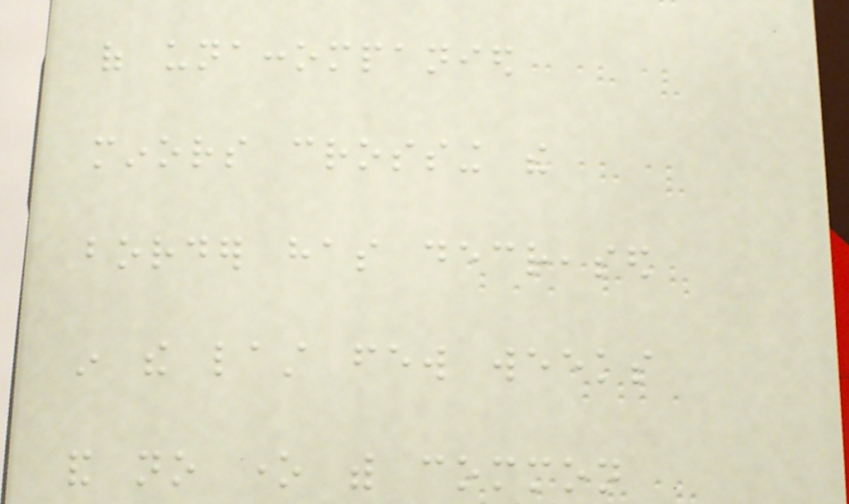of unaccompanied
minors crossing the
border has decreased
in the last few weeks
and no one with common
